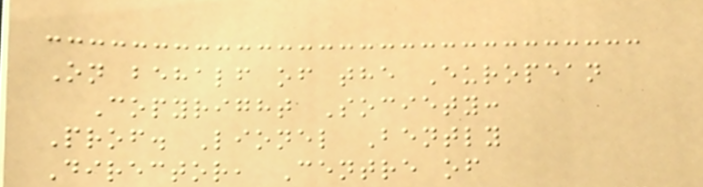On behalf of the European
Copyright Society:
Prof. Lionel Bently
Director, Centre of
